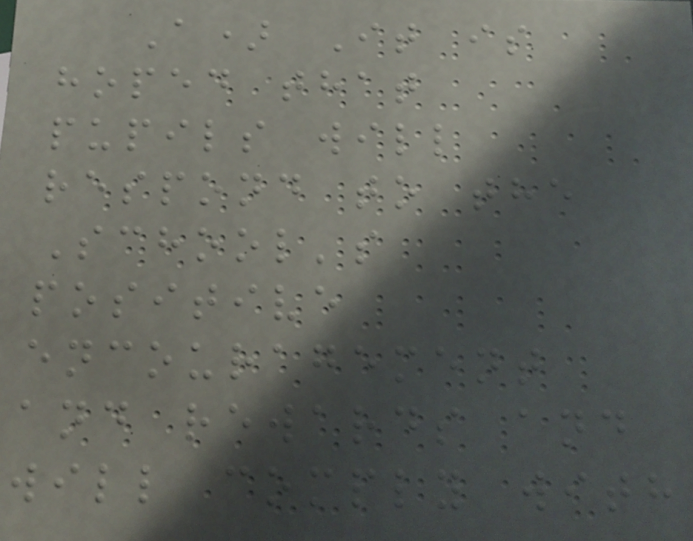A) It is
hoped that
pupils will
respond to the
School's
positive
encouragement
and rewards and
will comply with
